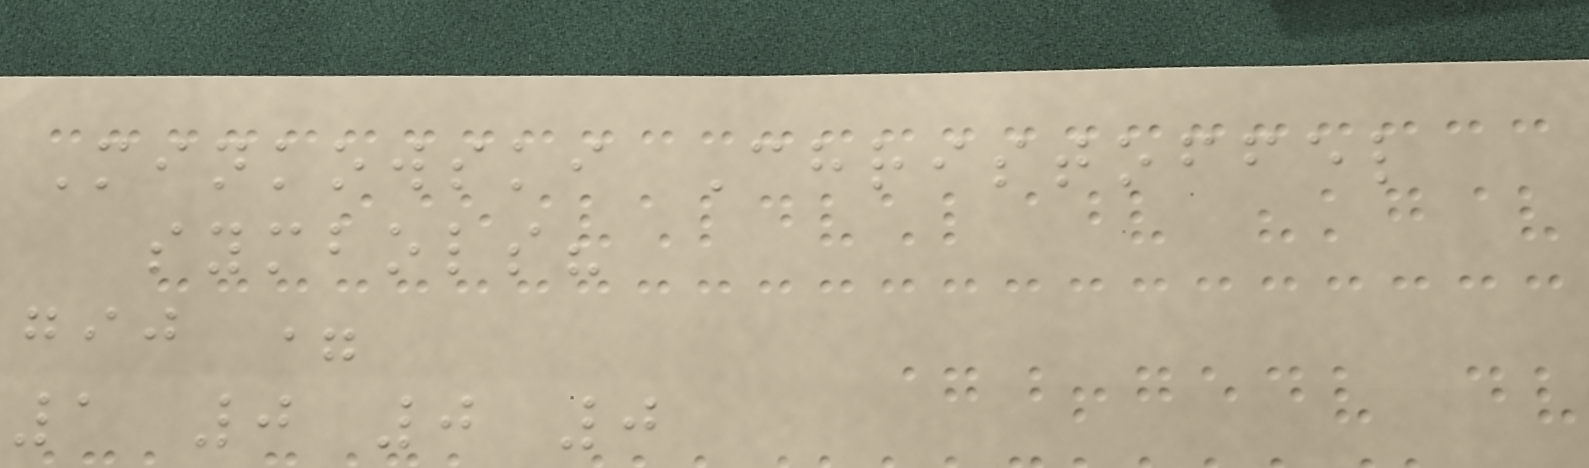Minkowski Christoffel
symbols?
gij =
1 0 0 0
